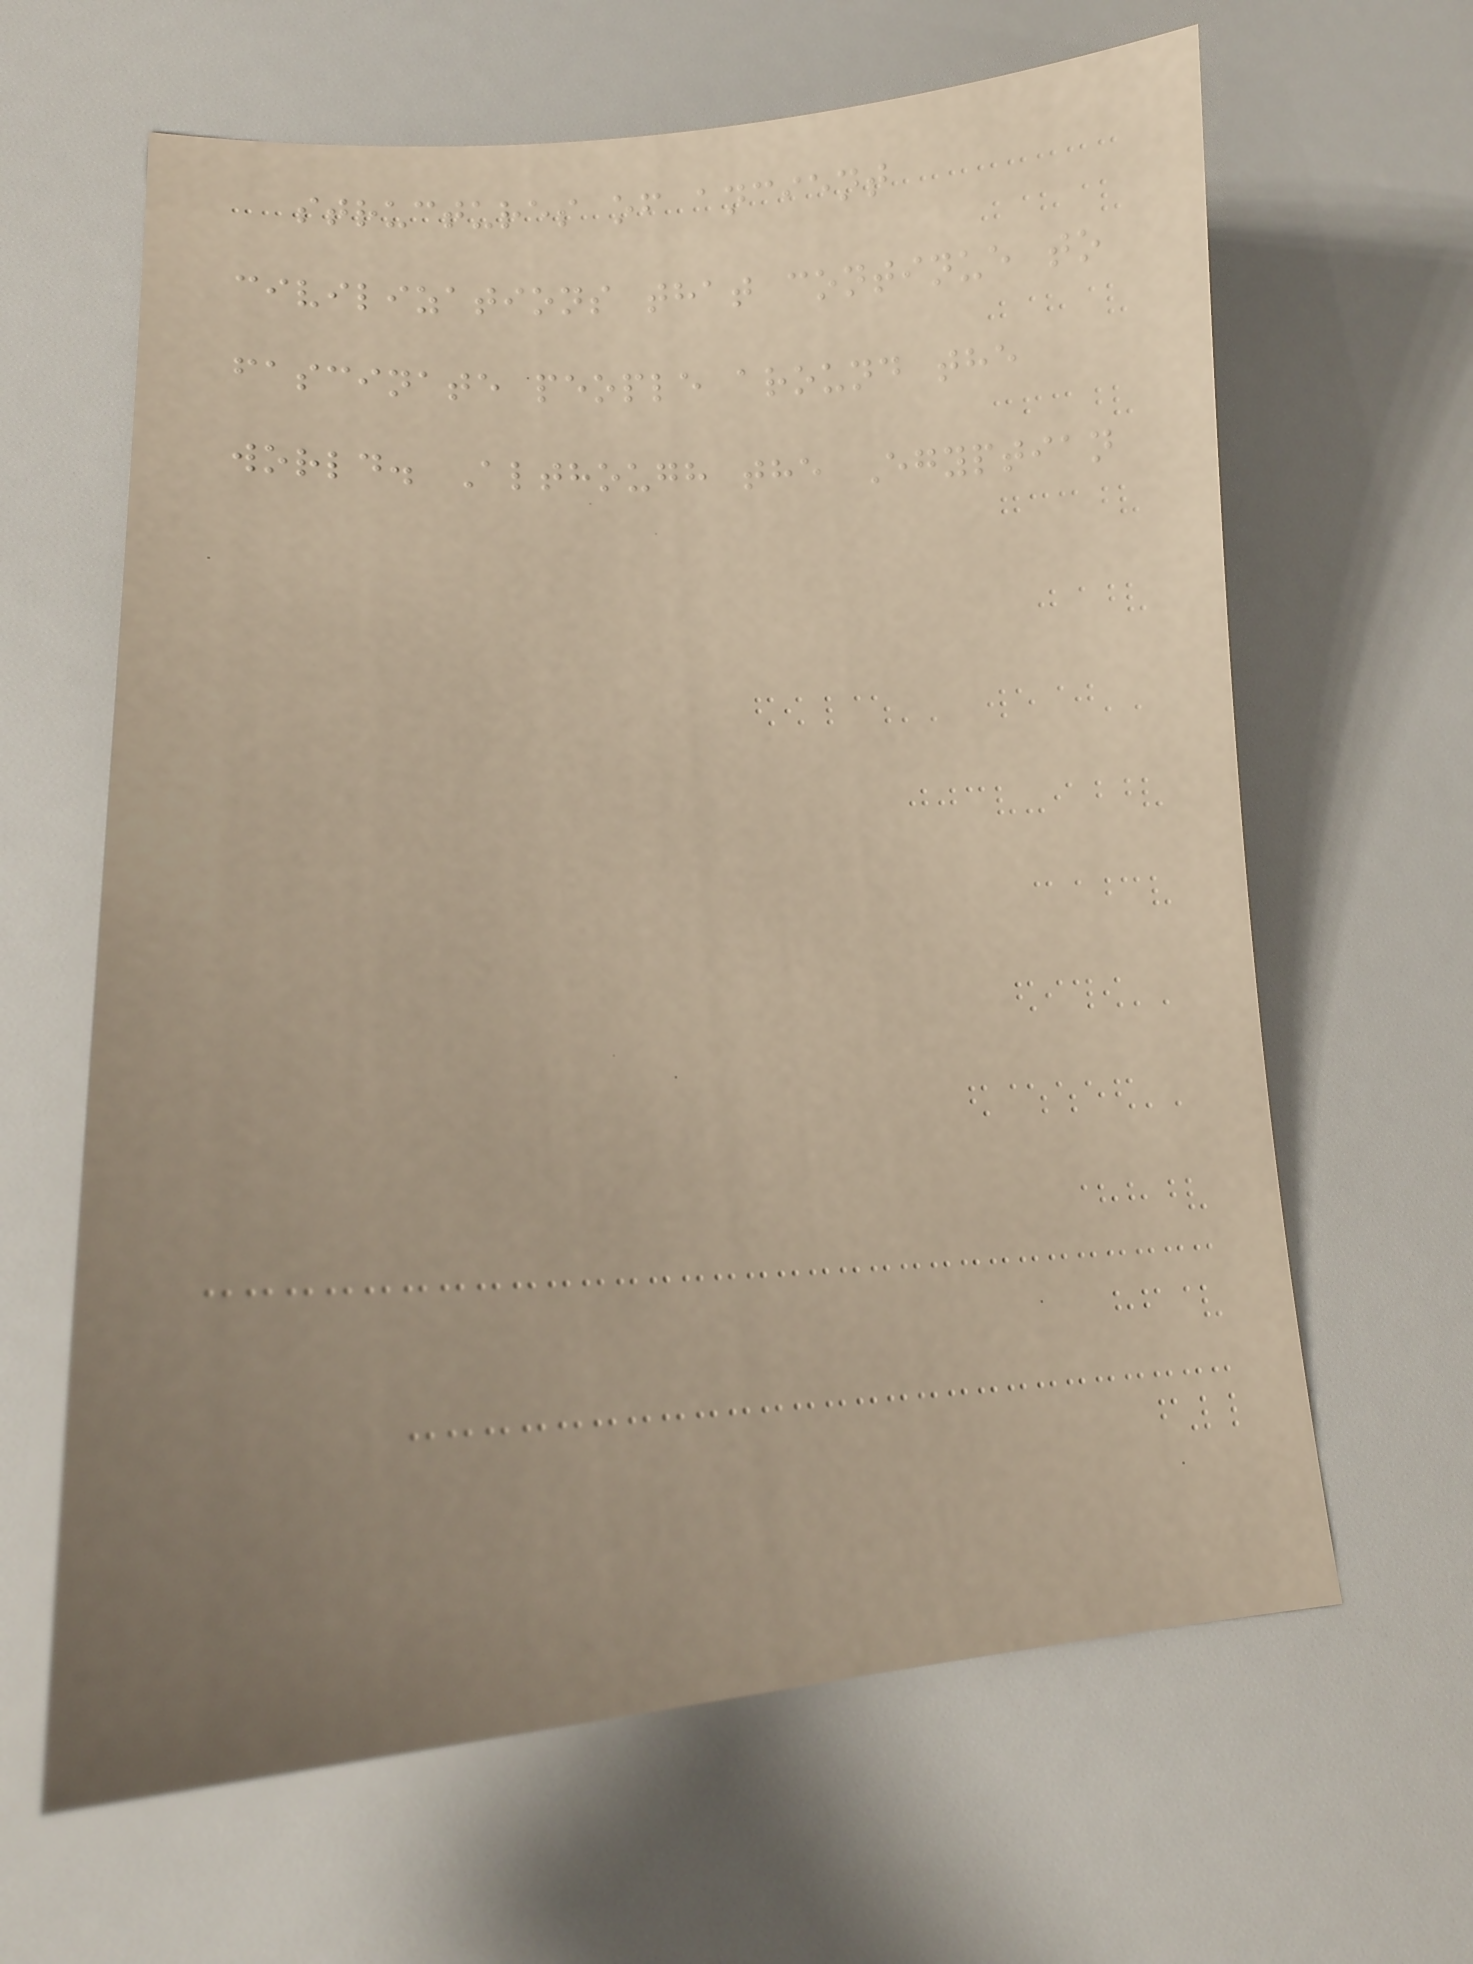structures of ancient
civilizations that continue to
fascinate people around the
world. Although the Egyptian
